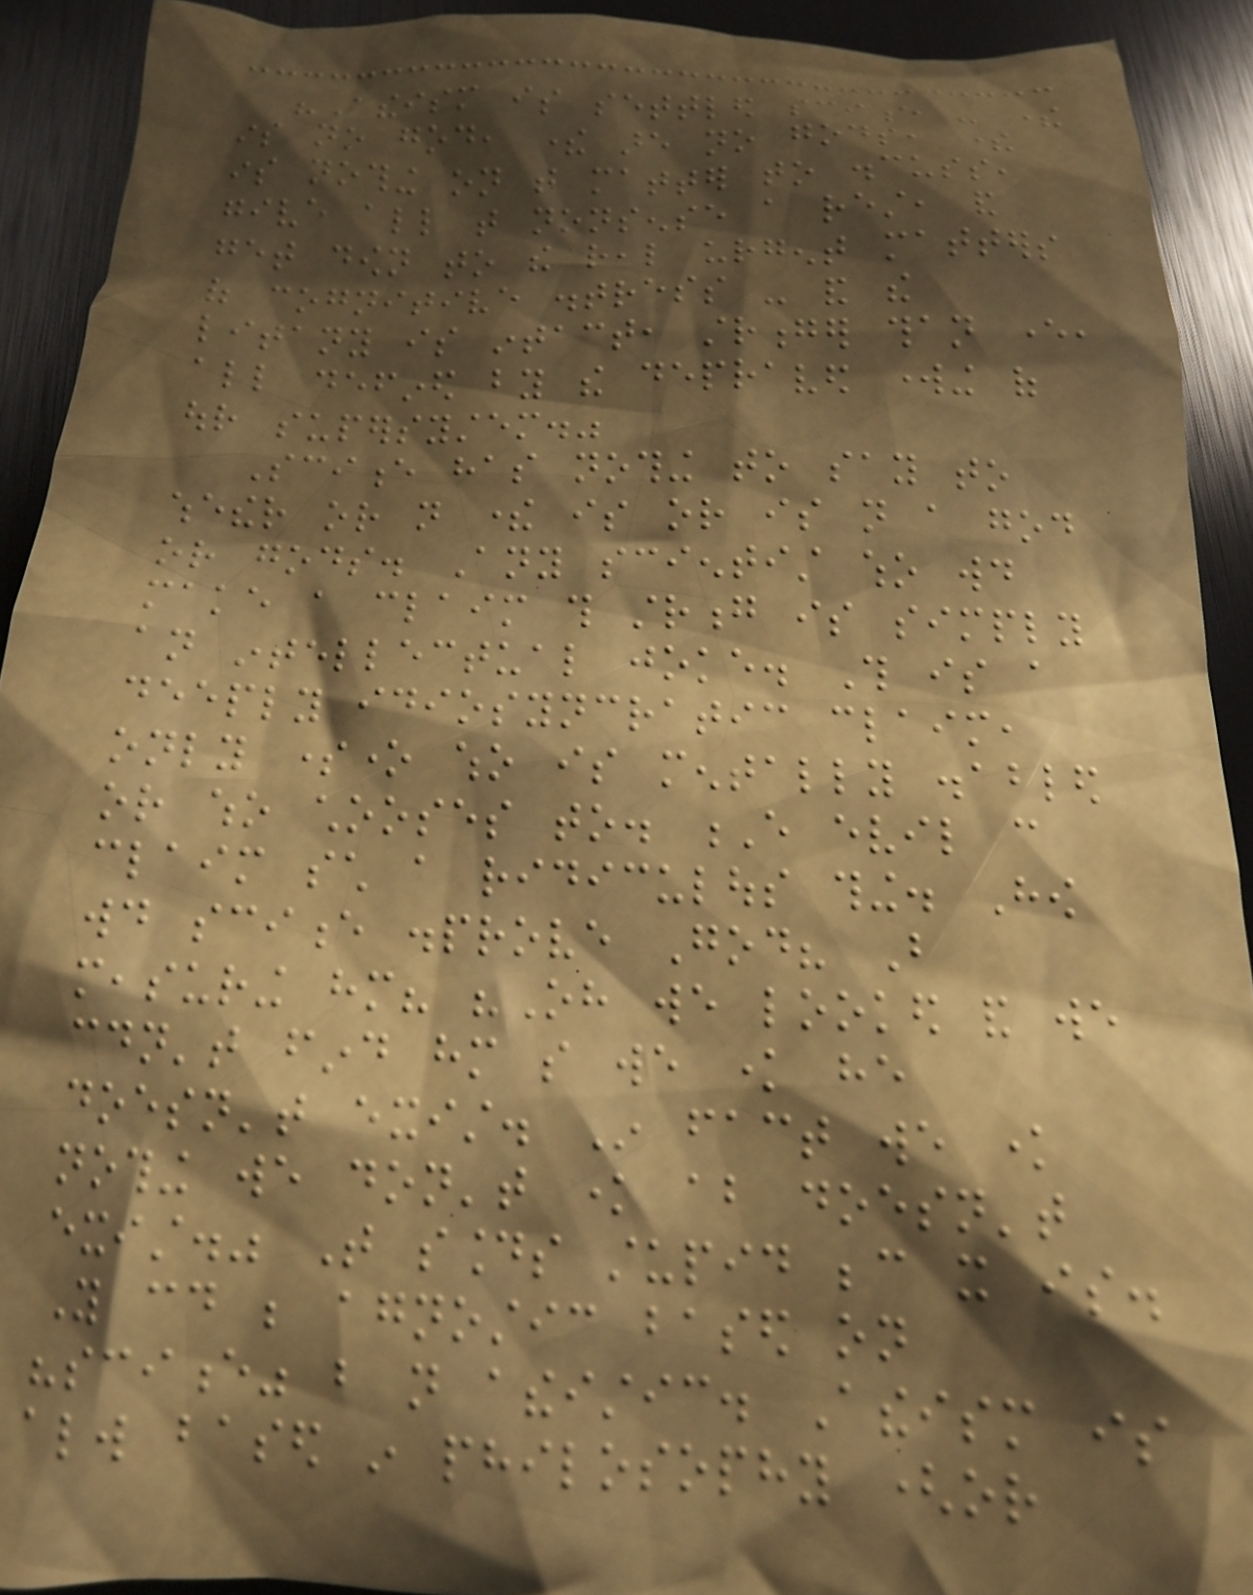"Atheism is settled science - there
is no god, there are no gods, there
is nothing on that matter to discuss,
give all that nonsense a rest, and
get down to the real urgent matters
of cognitive distress - and the
litany is intact, stronger than ever,
all defined by the depraved working of
our supersystem."
Science has nothing to say to
whether or not there is or is not a god
or gods. Any scientist who would
make a claim this strong is simply
an intellectual joke. This is a
deeply idiosyncratic claim,
only someone who is mentally disabled
or who chooses to. E evil can
claim such a ridiculous thing. How
would science disprove God? But
measuring him? "Oh we looked and we
couldn't find him so we know he
doesn't exist. In fact we know
nothing we don't know about doesn't
exist." That sounds stupid because it is.
You could be agnostic based on
"science" but not atheistic. Atheism is
always based in philosophy (or
